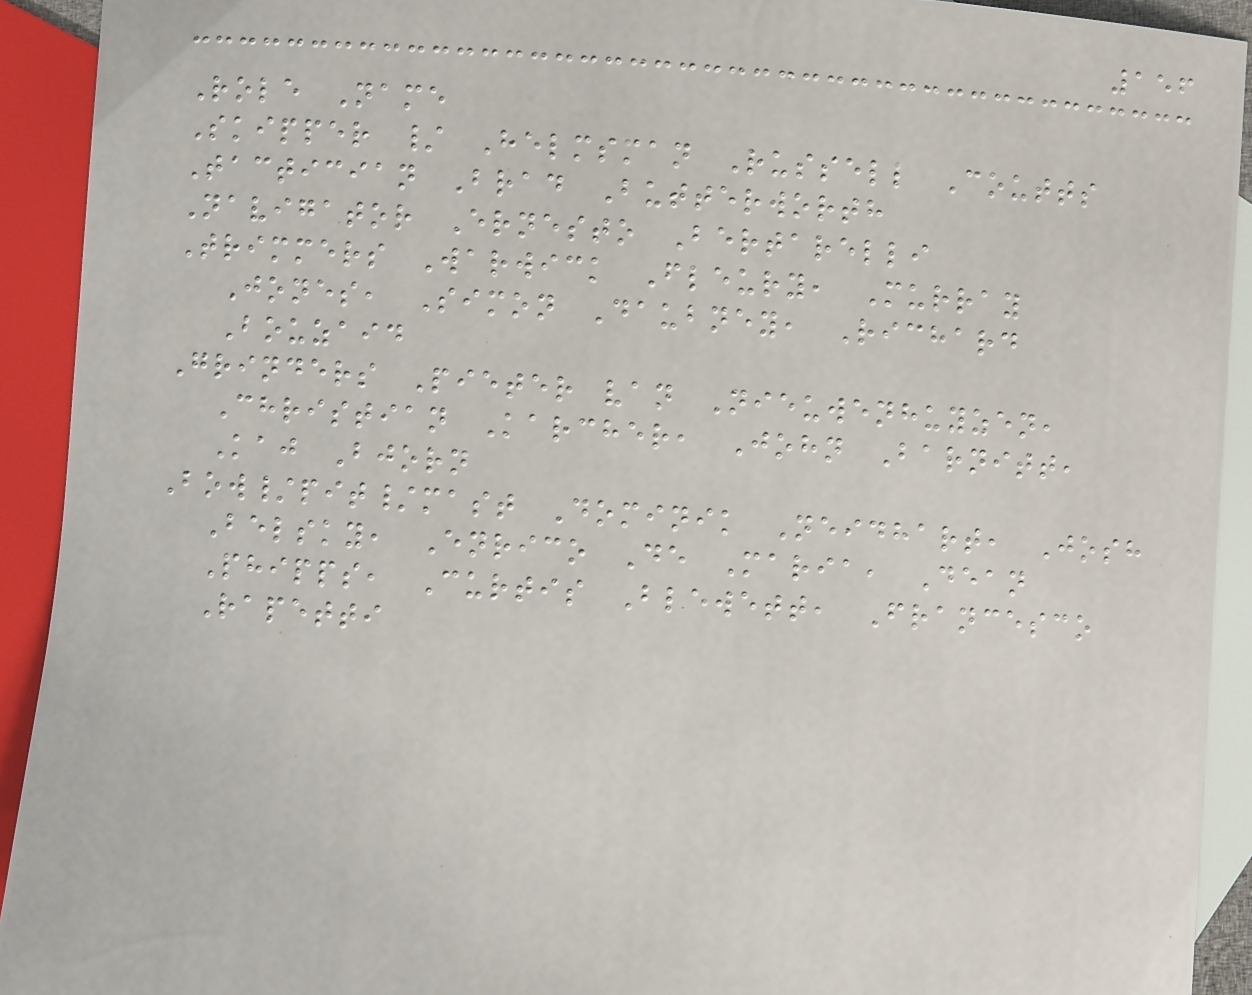156
Role Name
Skipper / Helmsman Russell Coutts
Tactician Brad Butterworth
Navigator Ernesto Bertarelli
Trimmers Warwick Fleury, Murray
Jones, Simon Daubney, Richard
Bouzaid
Grinders Pieter van Nieuwenhuyzen,
Christian Karcher, John Barnitt,
Kaj Bjorn
Bow/pit/mast Dominik Neidhart, Josh
Belsky, Enrico De Maria, Dean
Phipps, Curtis Blewett, Francesco
Rapetti
